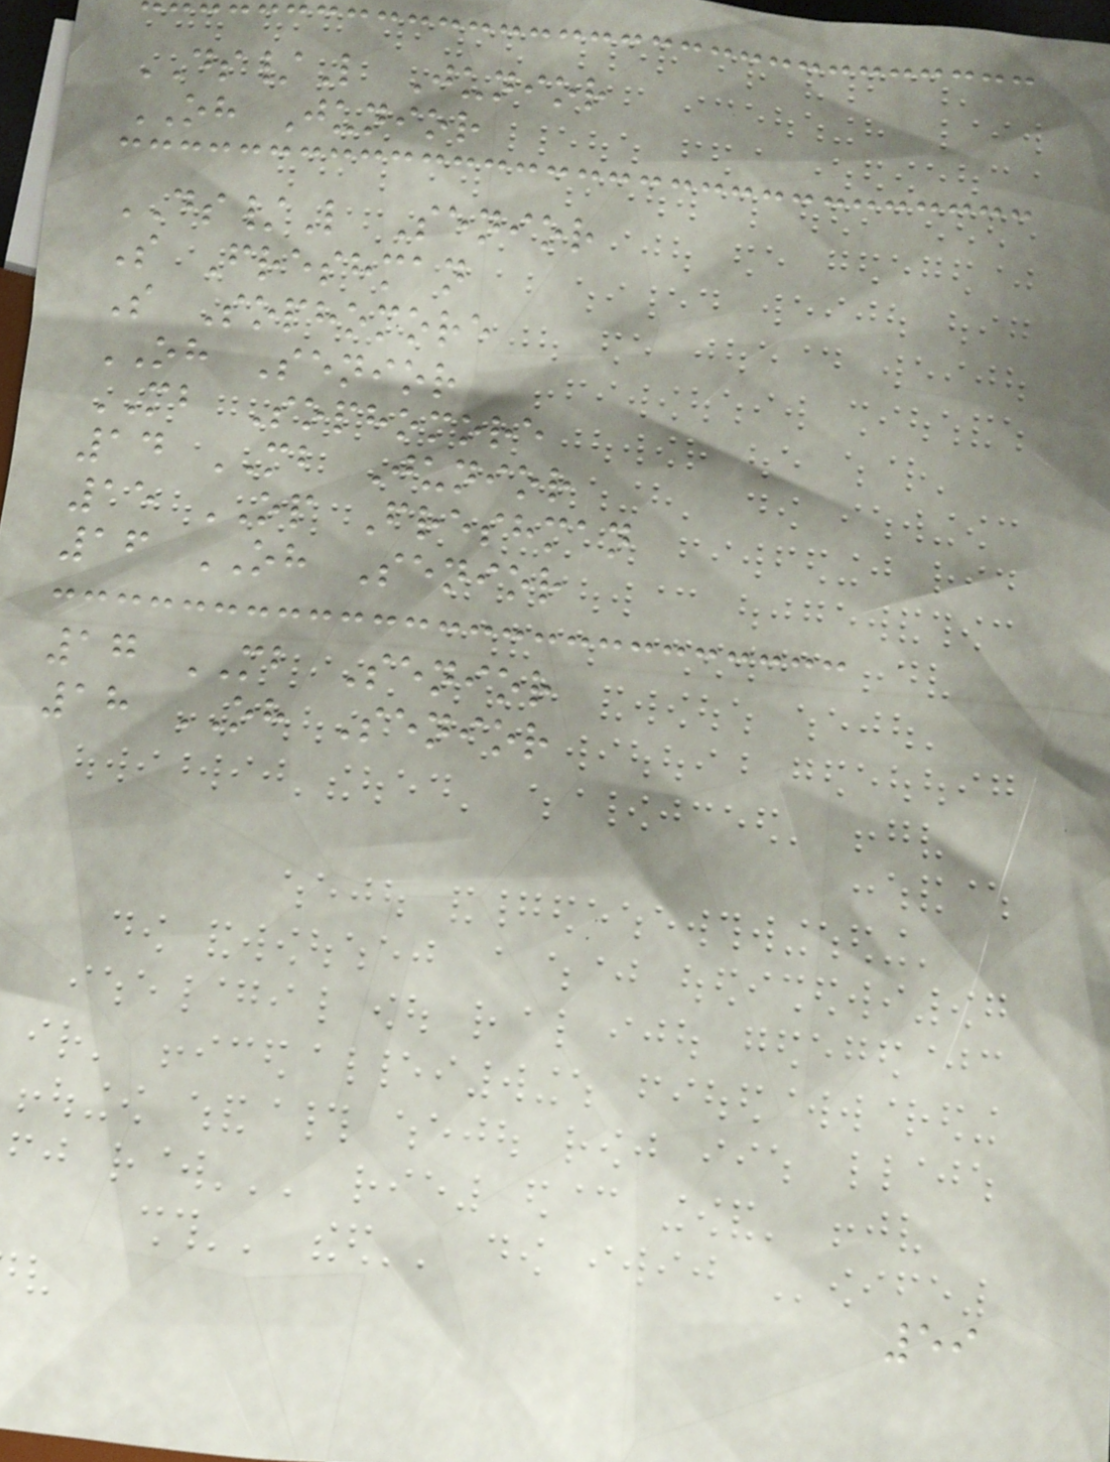DS/L Junior
OH Junior
DS/L Senior
S Freshman
S Sophomore
OH Senior
MB Sophomore
14 MB Junior
15 OP Freshman
16 OH Senior
17 MB Senior
18 OH Senior
59
